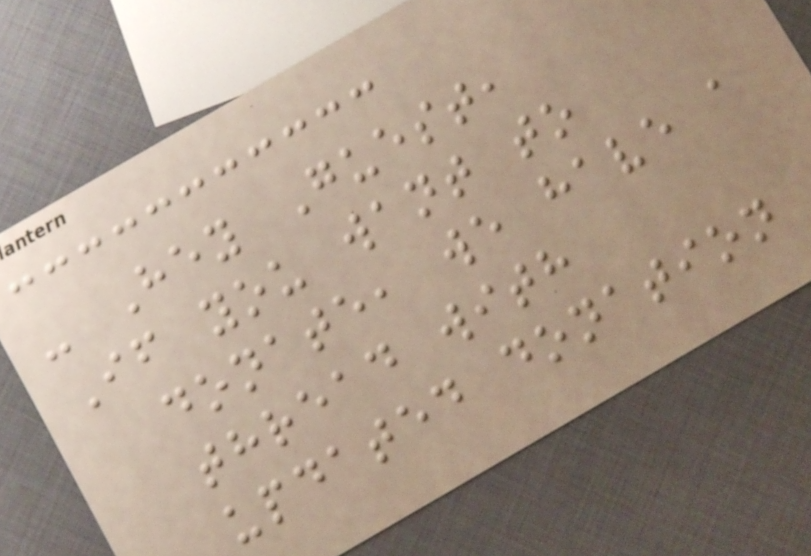- Hey Guest,
If you want to
donate, we have a
thread with
updated donation
